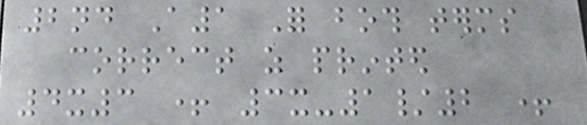2nd A1 For both terms
correct as printed
4x3 + 3x-1/2 +
